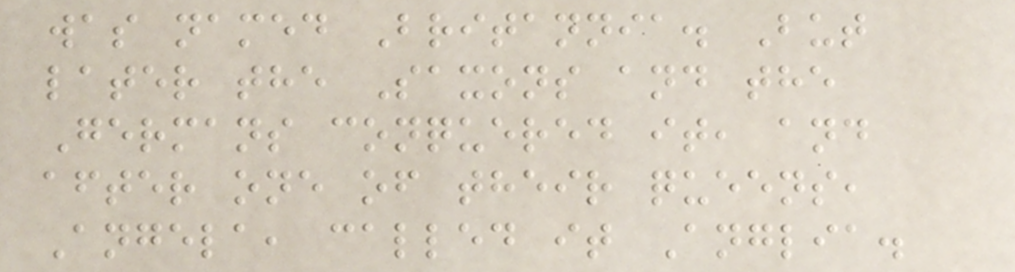was named Britannia. But
later the Saxons and the
Germans conquered it, and
after one of their queens,
Angela, called it Anglia.
